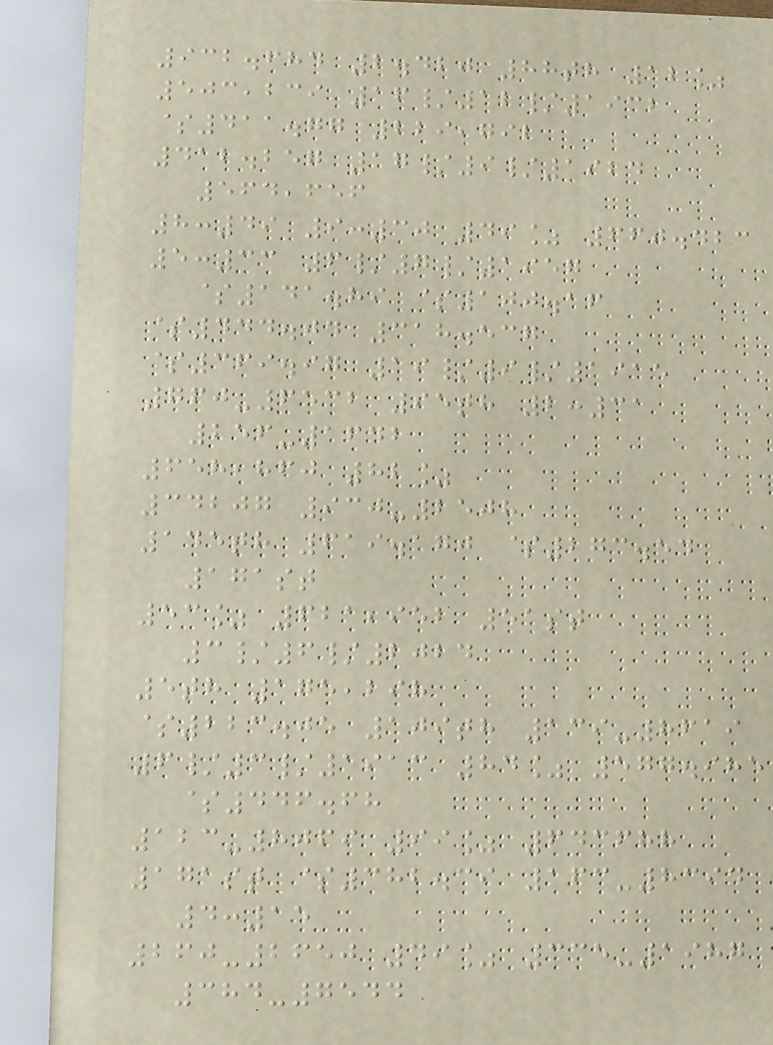932.684 2.420 88th 12%
503,239 16/12/1932
$411.77 229,792
412.257 17/9/1924
564,656
8:49 9:30 49% 660.423
5:33 6/7/1957
$141.89 $100.16
$444.04 318.537
$369.97 19/9/1915
760-6532 95th 2:31
256-1642
658,860 82%
34207 930-2508
145th 619.170 $273.54
171st
53% 621,952 51st
3/6/2024
5th 175,298
$223.05 109th 139-8619
6/3/1913 84% 577.985
$446.68
123-8069 99% 643688
171st $382.39 163-8394
4:15
260-2650 49% 335-1987
384-7544
